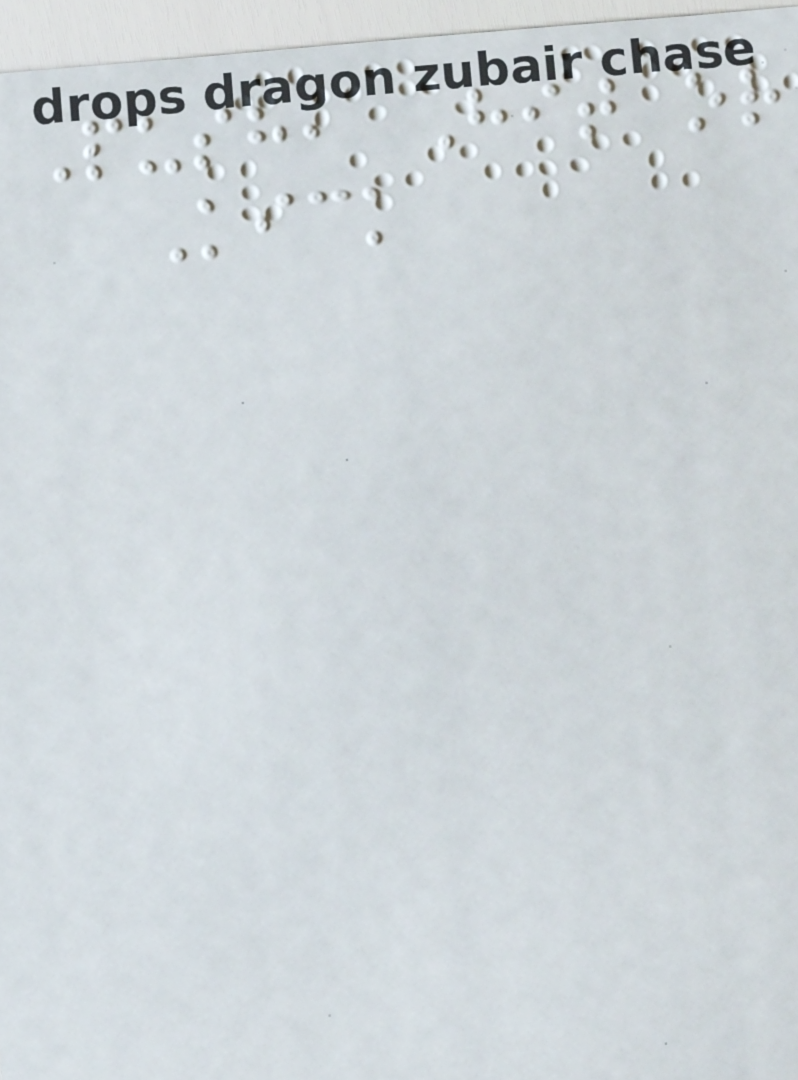Push, Hit or
Kick
